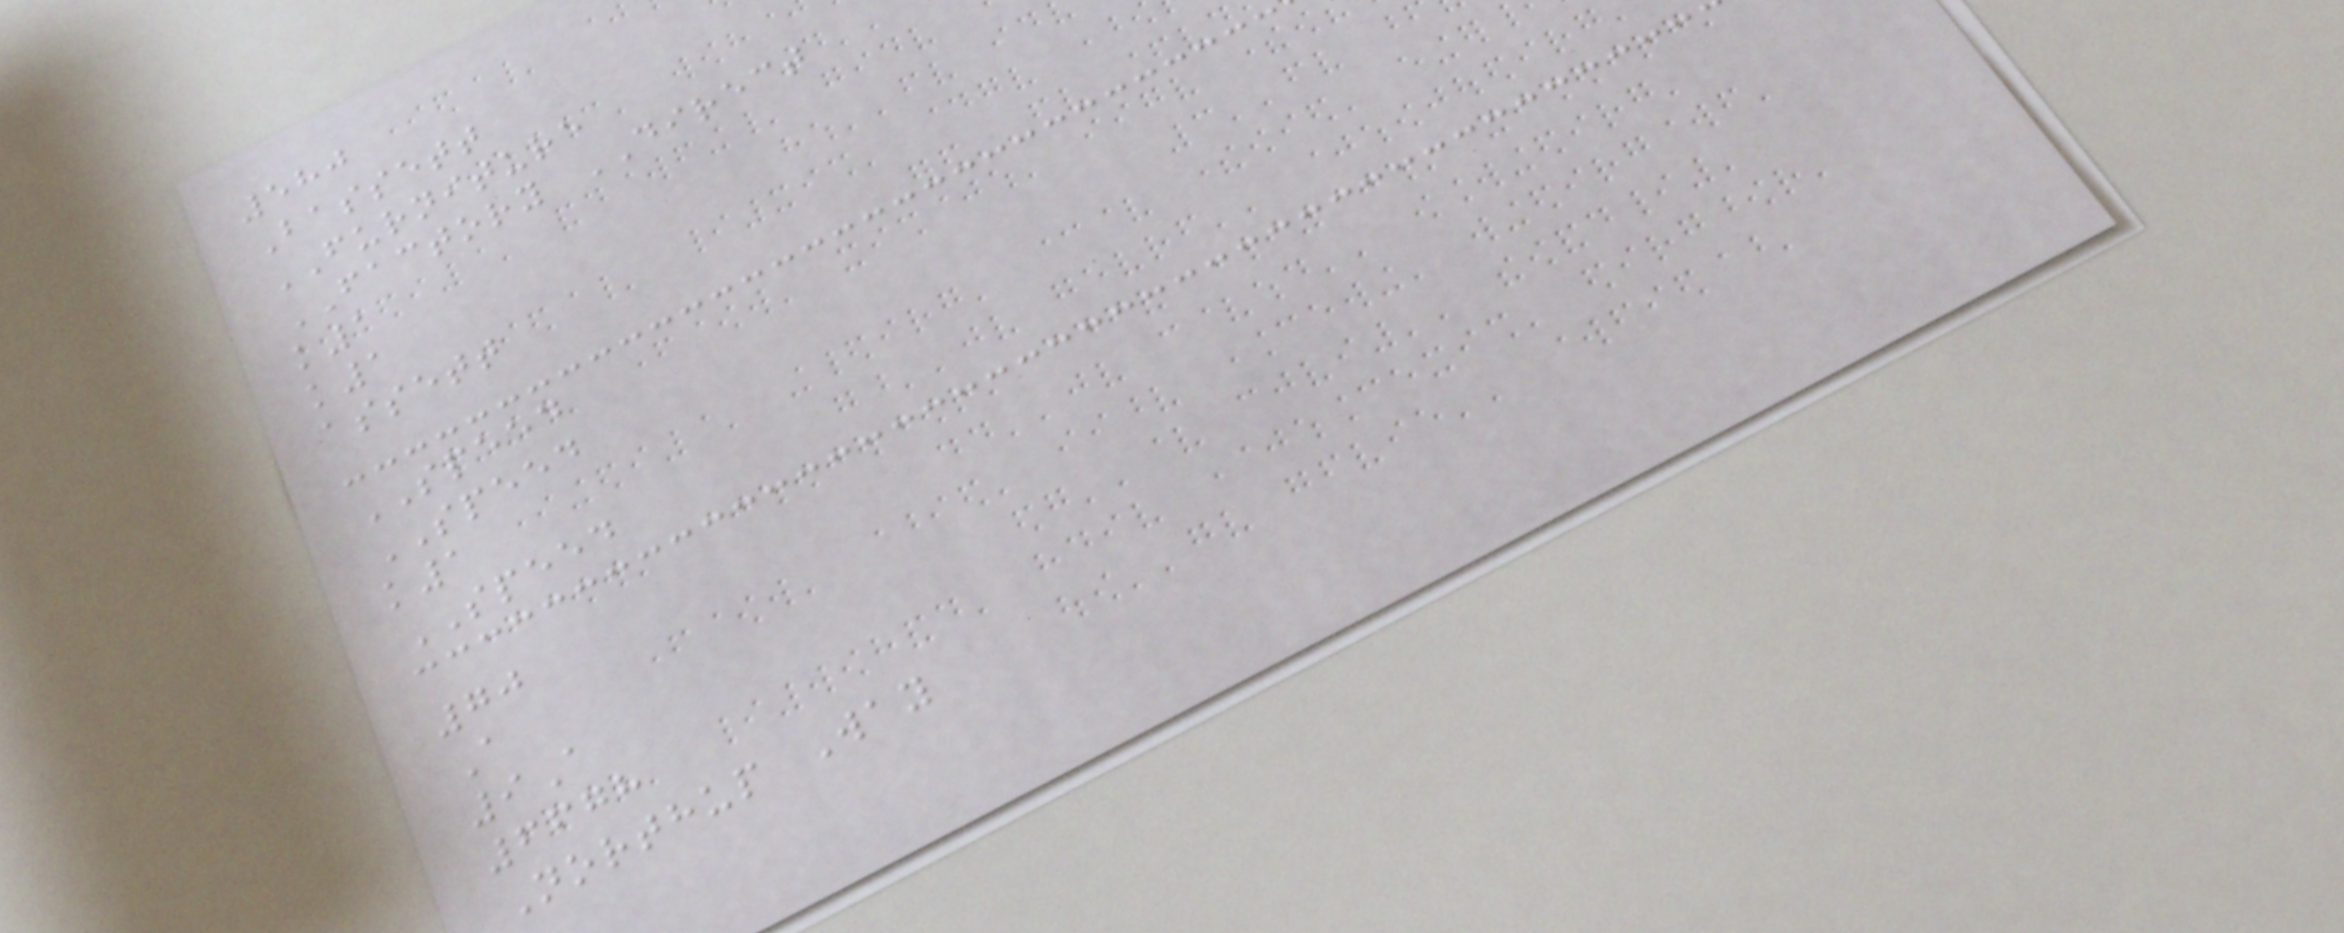580
Bassett
FURNITURE
FACTORY DIRECT
k1
k1
assett
SPEED
SPEED
k1
SPEED
70
A
9A
6678
Northup Way
